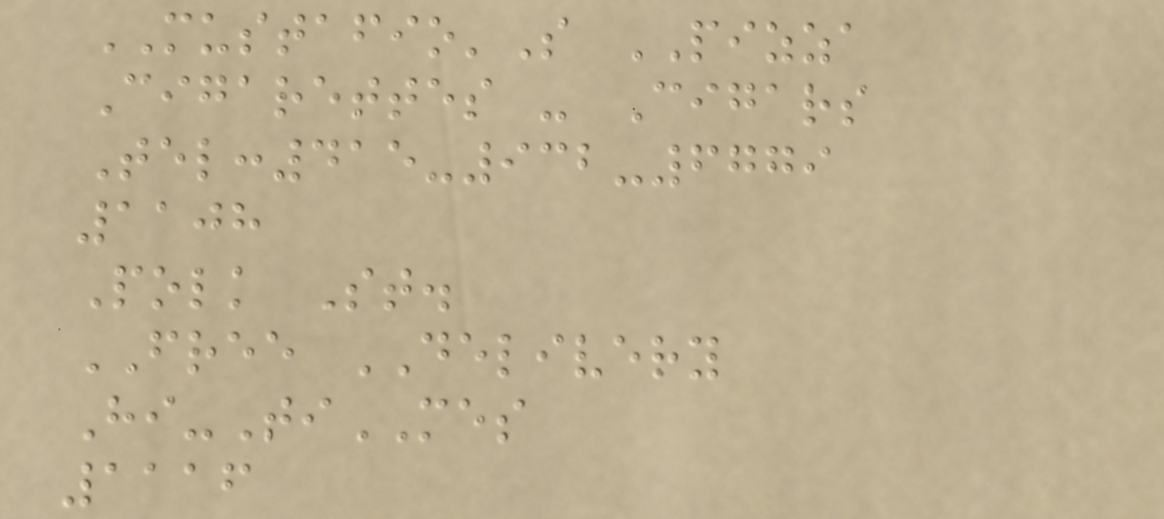MUSTAFIO'S PIZZA
Cigarettes - Cigars
Tel:415-932-6779
1108
Polk St.
FREE DELIVERY
Hi-TiMES
1116
